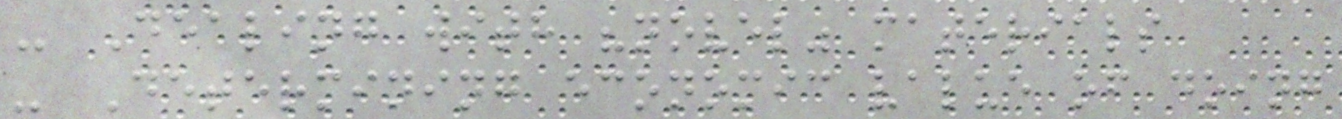- Dealing with "novel" materials
- Determining economic value of doing
